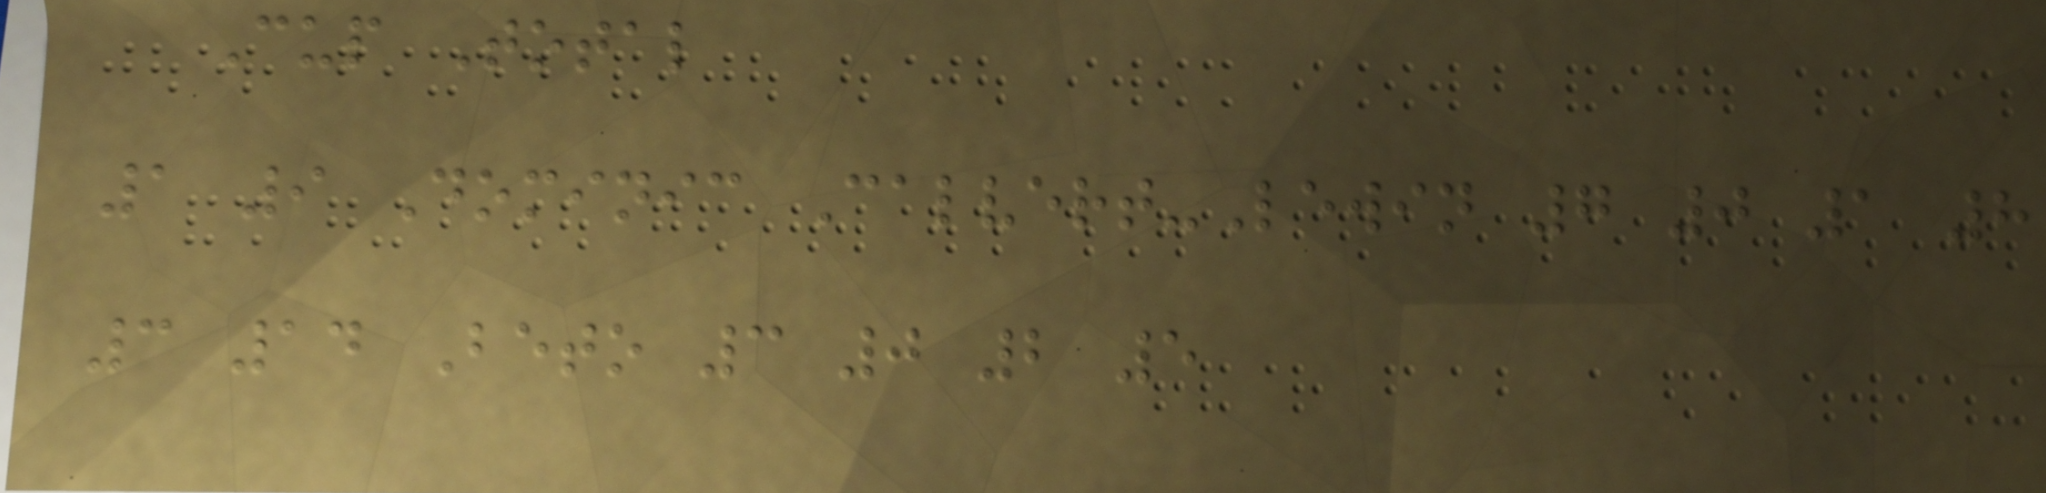Cup Total
1 9 Dominic Calvert-Lewin 7 0 1 8
3 14 Beto 3 0 2 5
